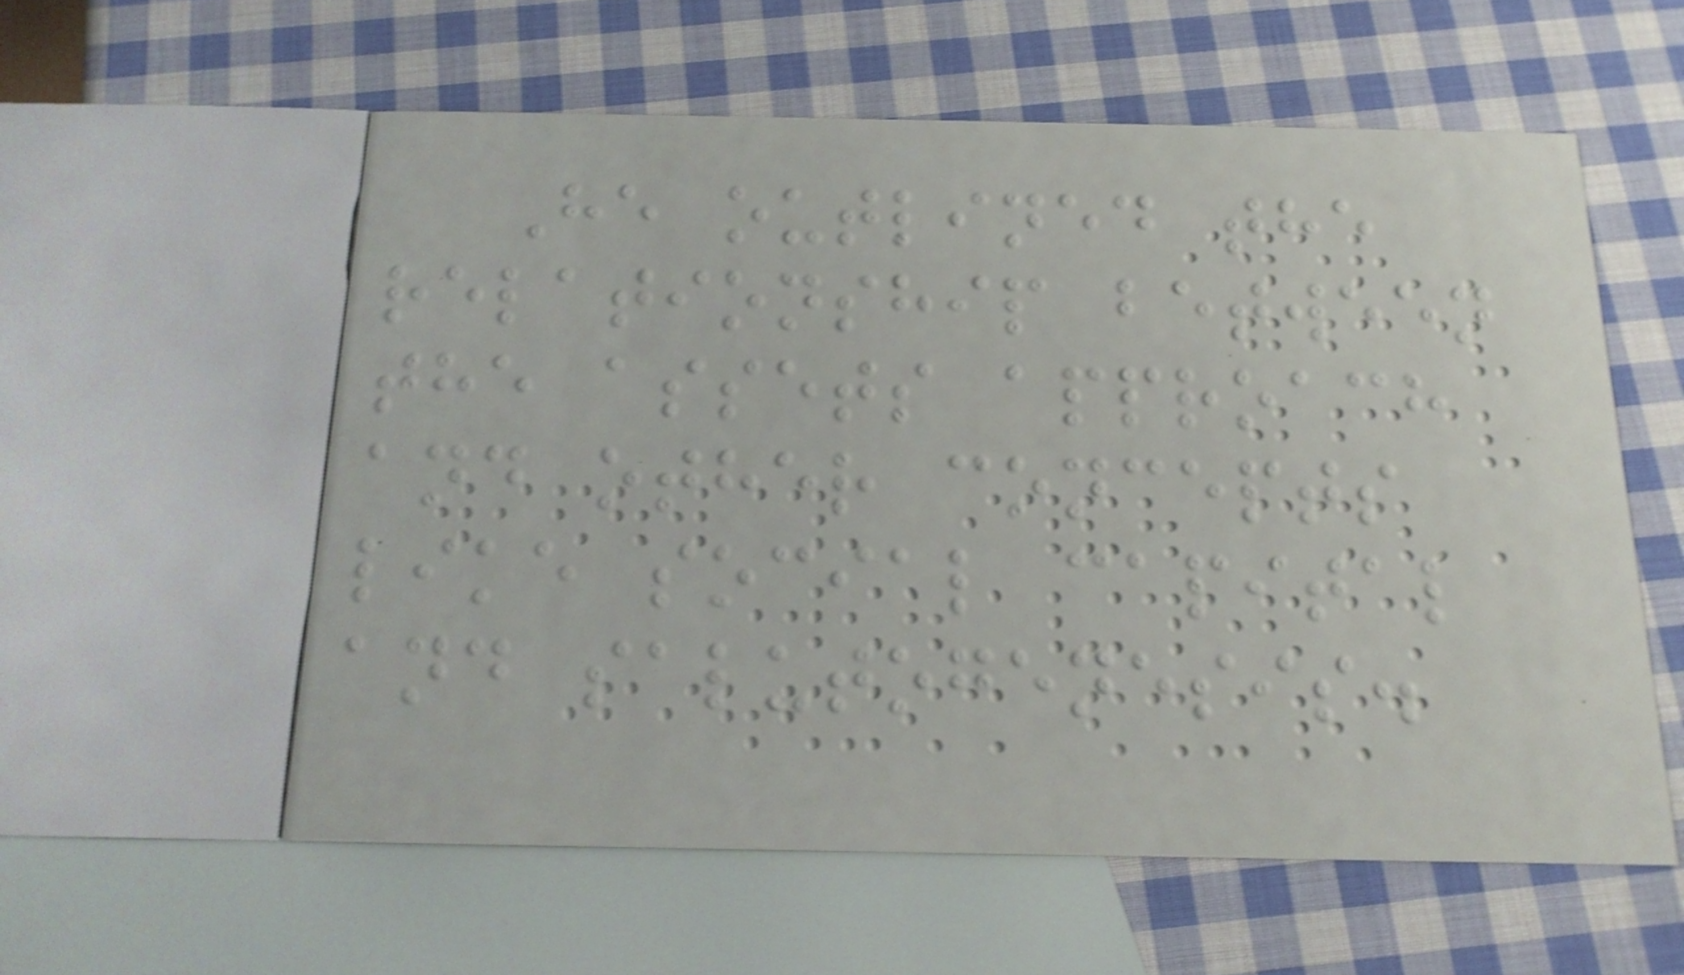He outlined the
relationship between
the assets approach
and other concepts
like social capital
and salutogenesis.
